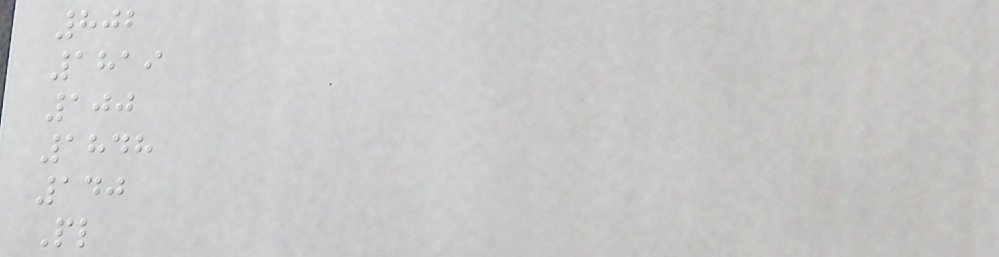802
1819
100
1848
140
Pl
